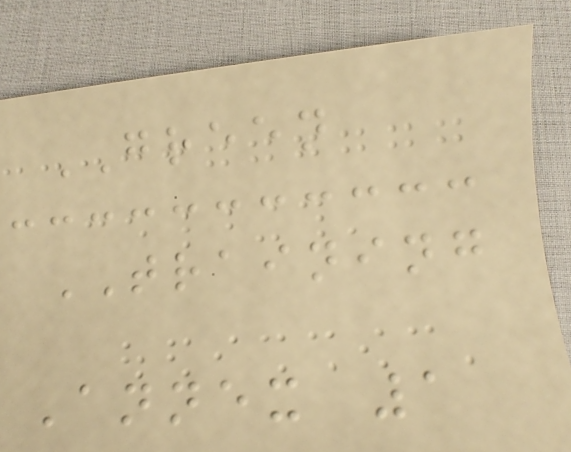GREEN
TRAINING
Annex 1
